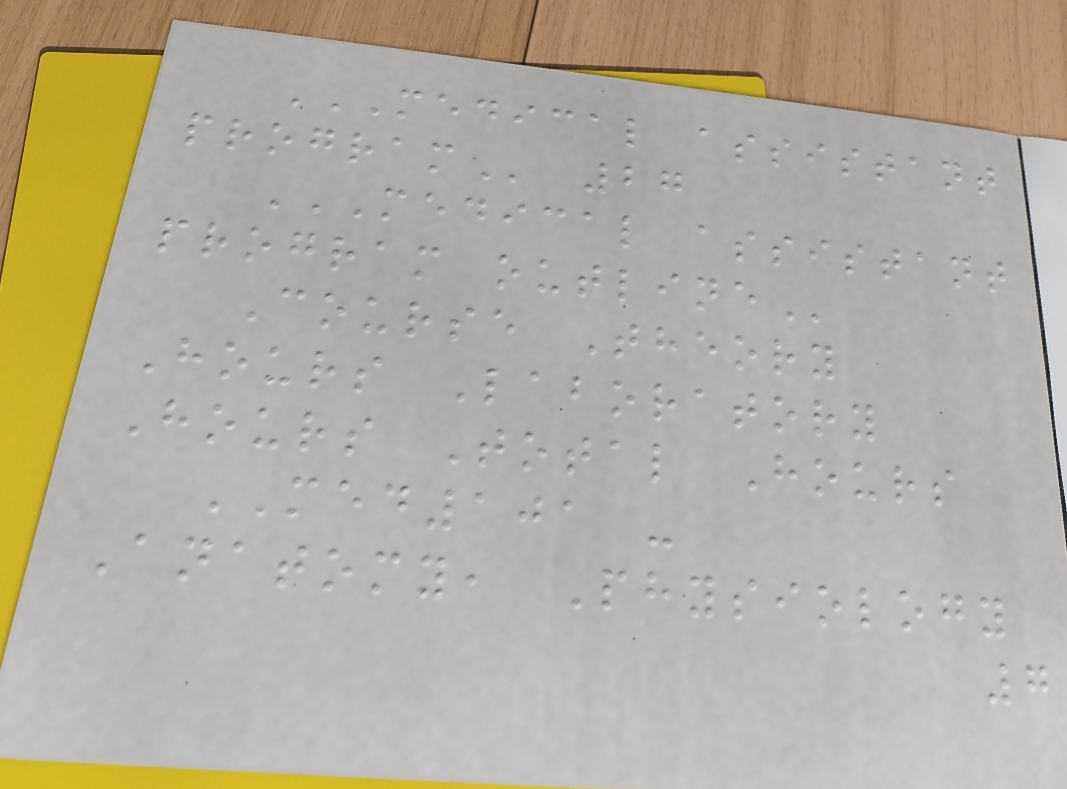MEDICAL ASSISTANT
PROGRAM 27
MEDICAL ASSISTANT
PROGRAM OUTLINE
Course Theory
Hours Laboratory
Hours Total Hours
MED101 -
Anatomy, Physiology
7
